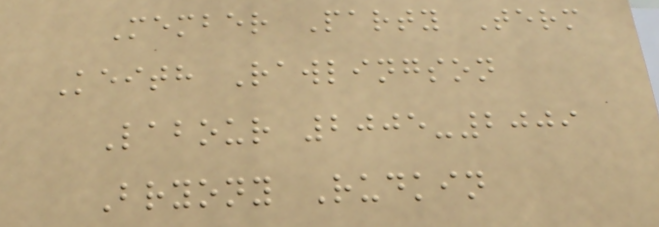Member Party Term
Keith Rawlingson
Labour 2005-2009
Bryony Rudkin
